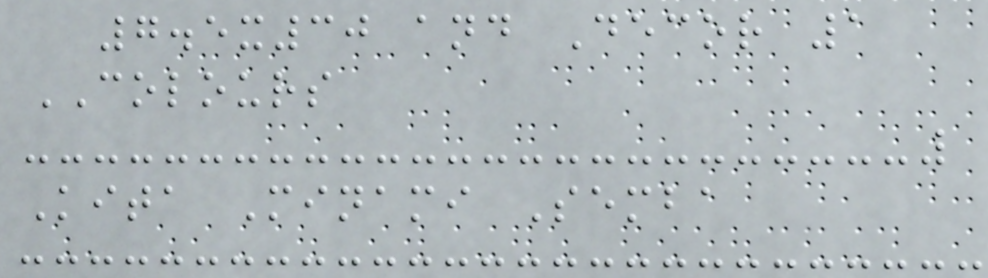7.5x30 and Decor 1
COLOURS
Kita Minami Semba
